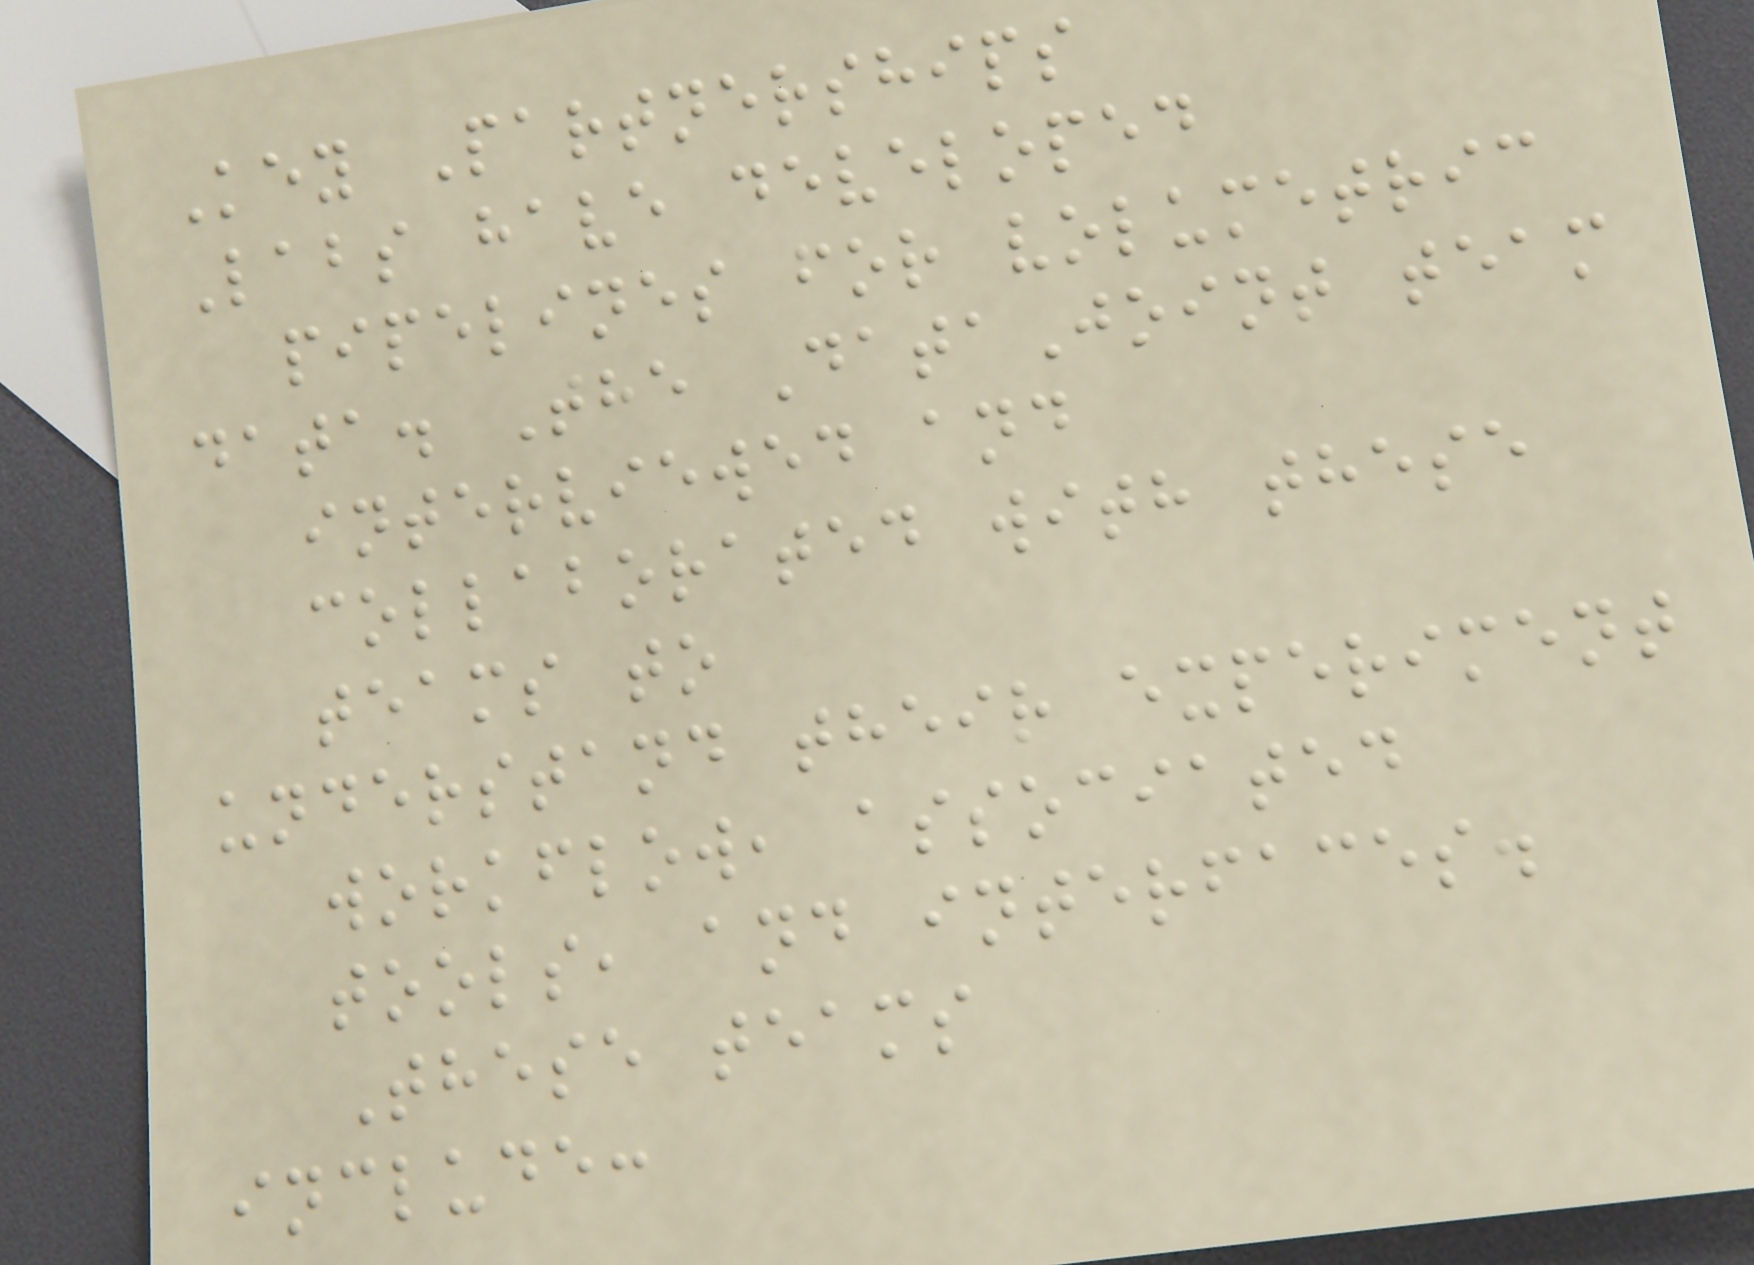Key Partnerships
Labs have developed
pipelines for volumetric
data. The DataJoint team
interviewed and
collaborated with these
teams to
understand their experiment
workflow, associated
tools, and interfaces.
These teams
include:
